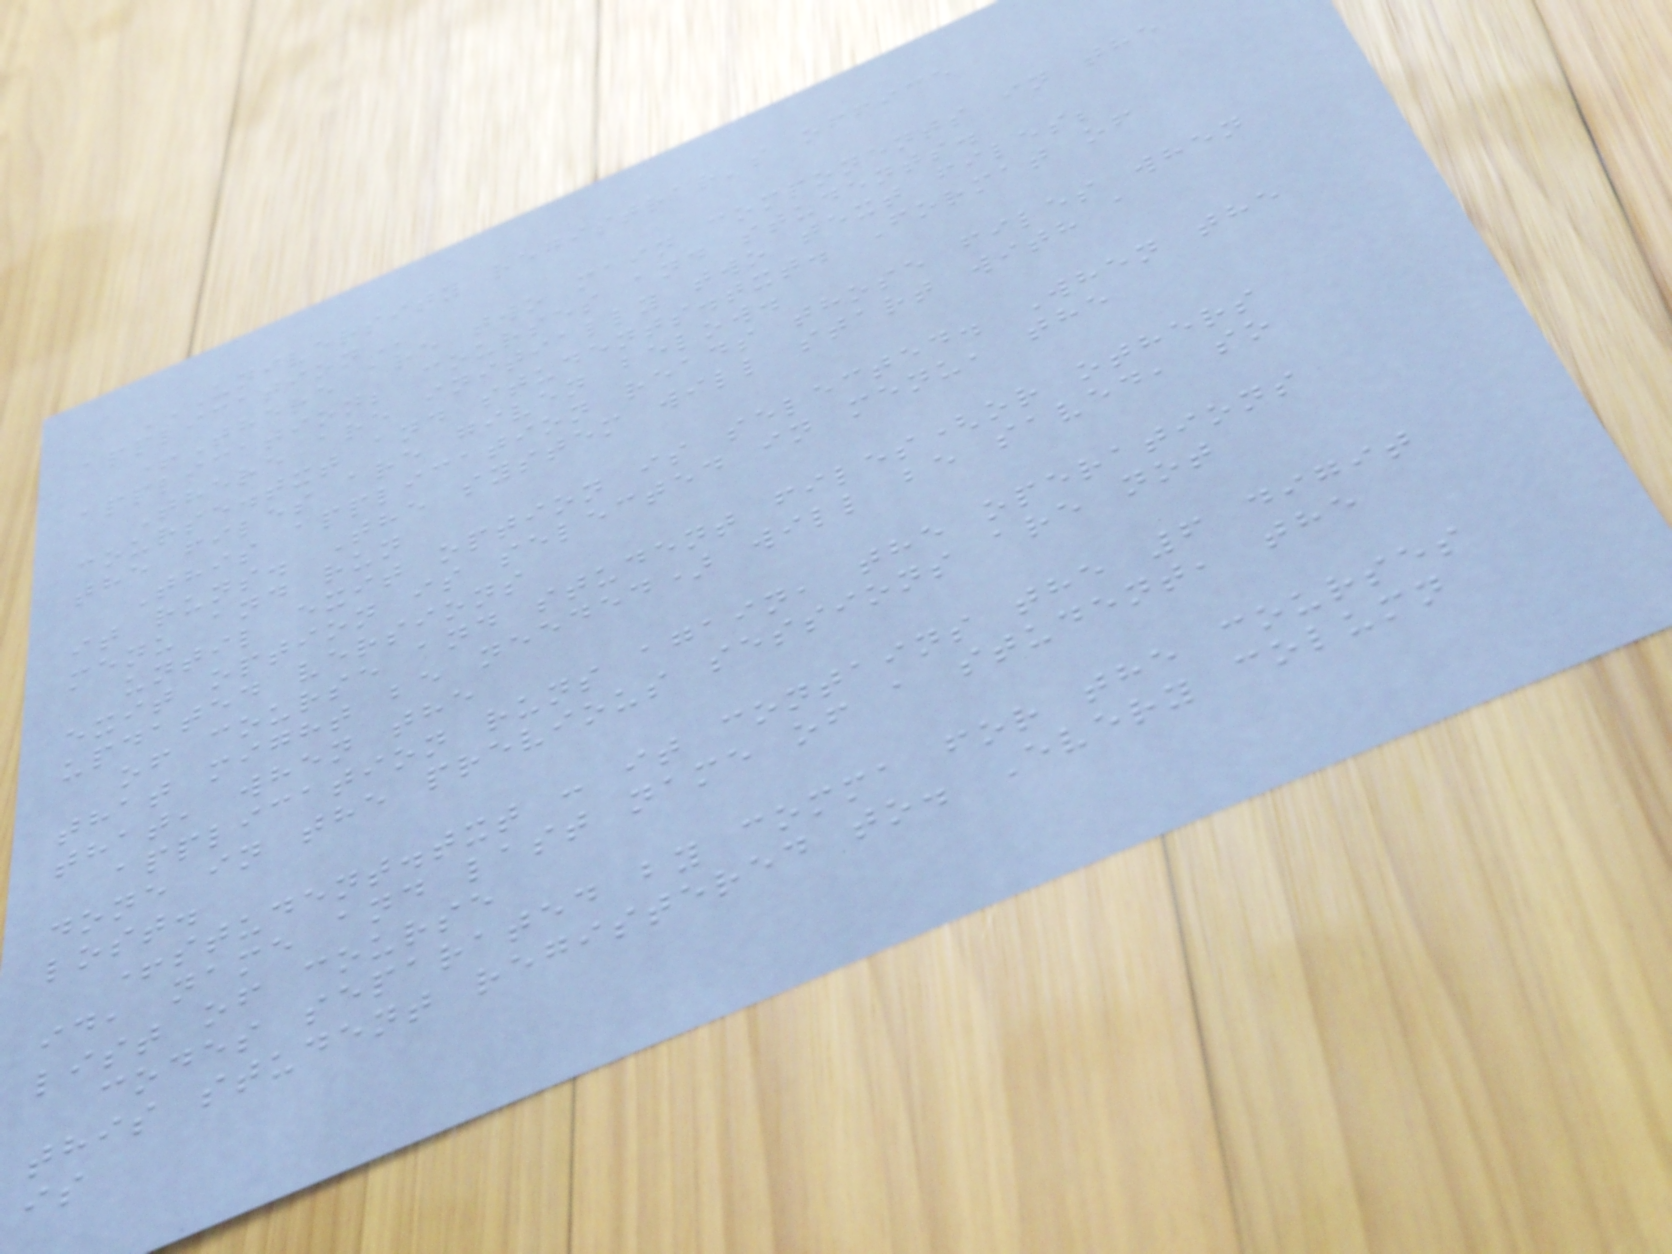UNIVERSITY REGISTRAR'S OFFICE
APPLICATION
+There are two main components in the
application; courses and students.
There are initially two text files;
course.txt and students.txt. Format of
the files are given below.
This application reads those files when
it runs. The system will start with a
menu and run
until exit option is selected. When the
exit option is selected in menu, the
updated versions
of course and student files(or others
that might be needed) will be saved, so
that, when the
application runs again, the operations
done in the previous sessions are not
lost.
+student.txt : it contains the 6 digit
id, name and last name of a student, the
list of course
codes separated by comma for the courses
this student registered to. Every column
is
